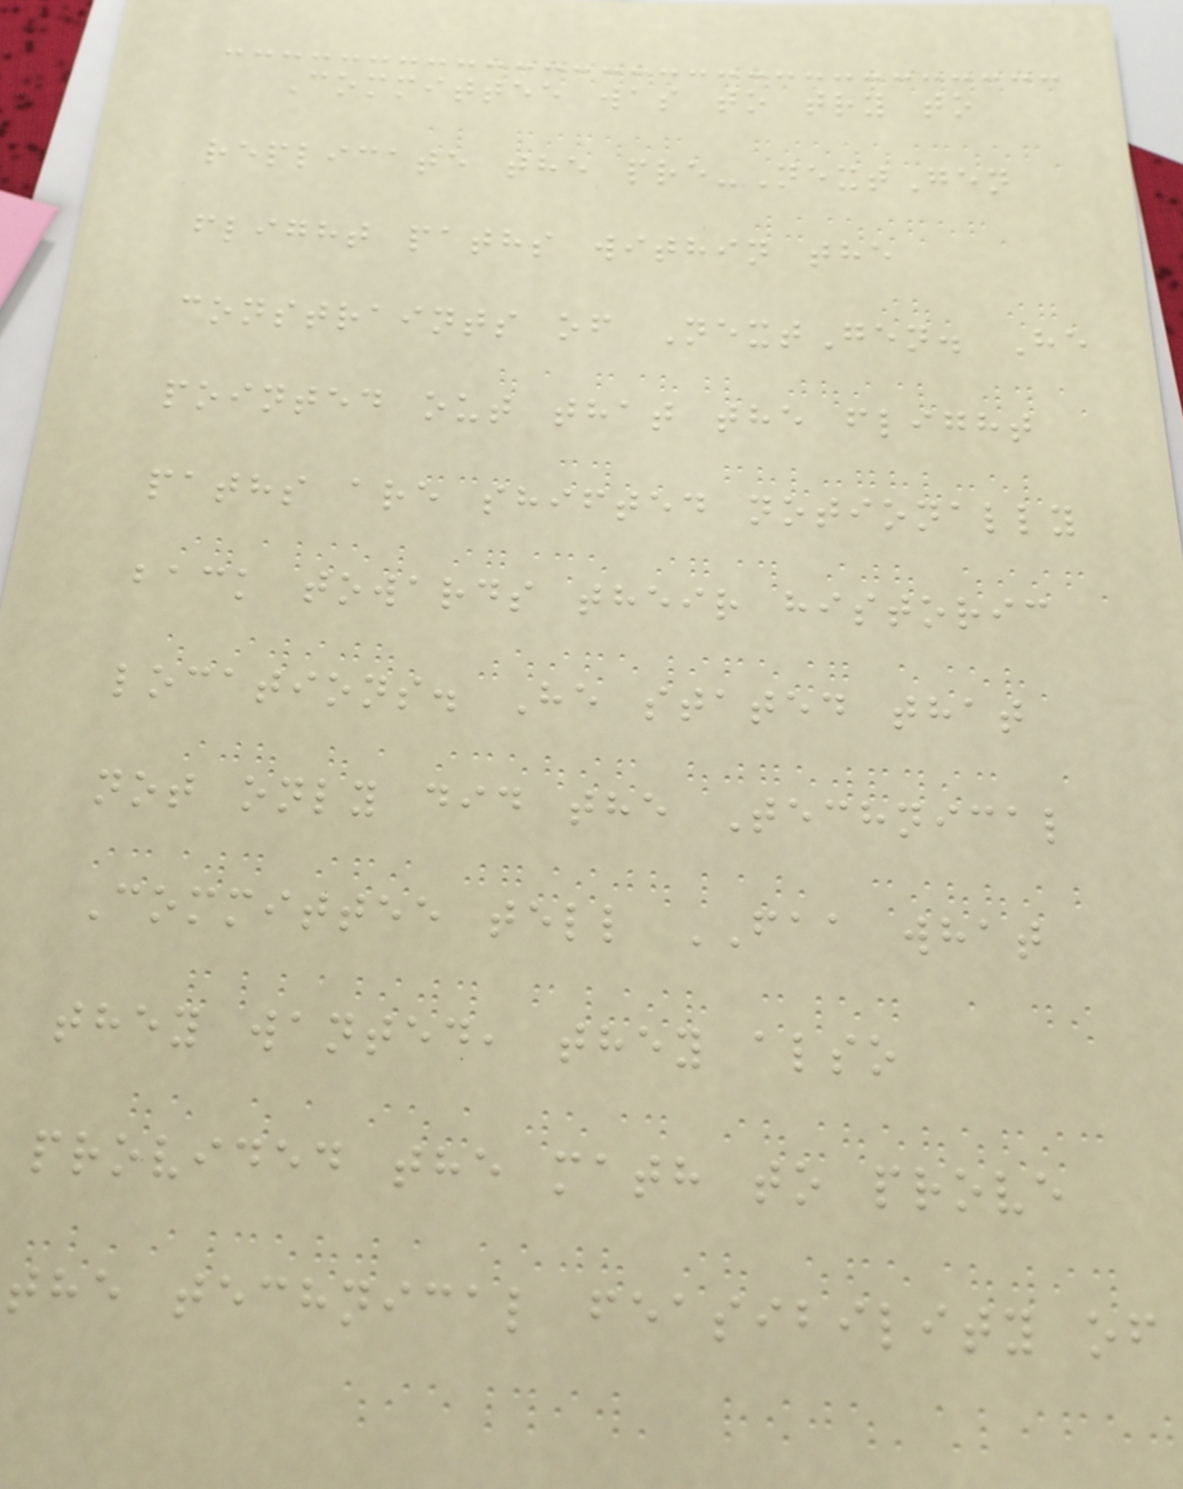Committee was to try to
replicate the pre-NextGen
flight paths within the
constraints of NextGen. He
pointed out that the flight
paths are shifted notionally
back towards their historic
locations. He stated that
not only did the Technical
Committee tell FAA what
they wanted, they also
provided the math to prove
the technical feasibility of
